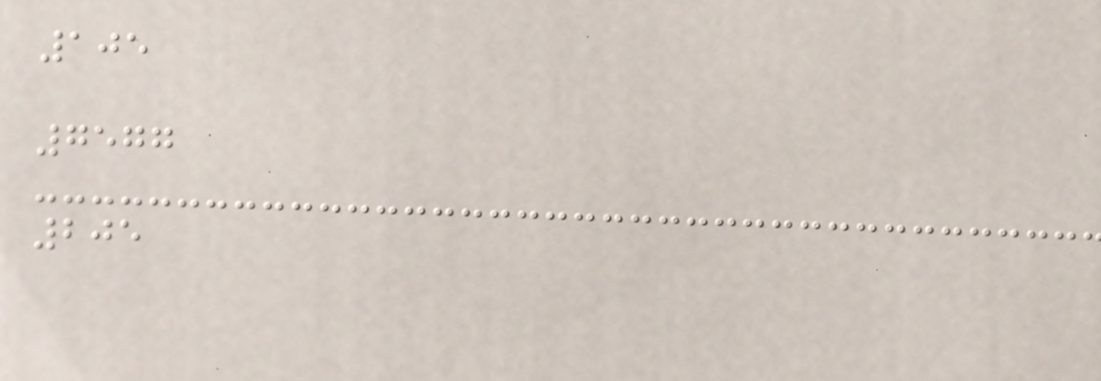105
7577
205
